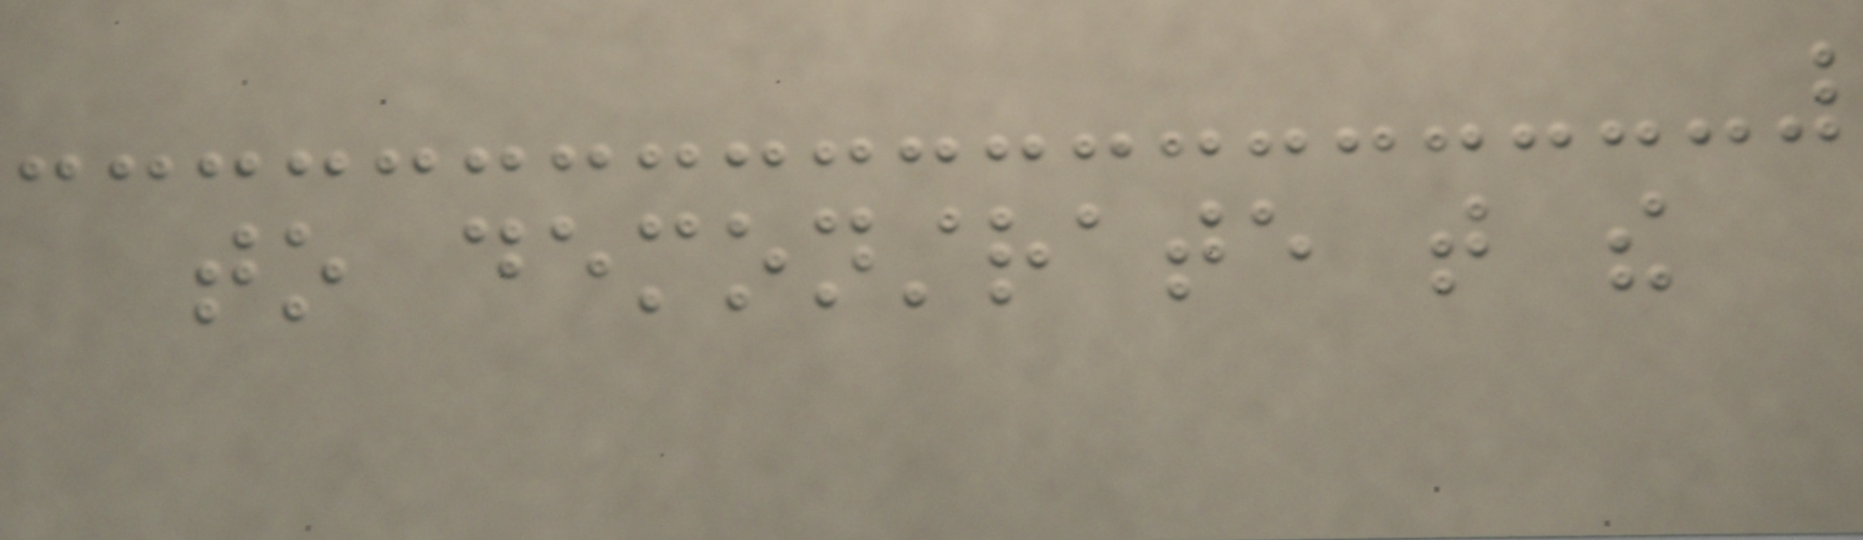to demonstrate that the
